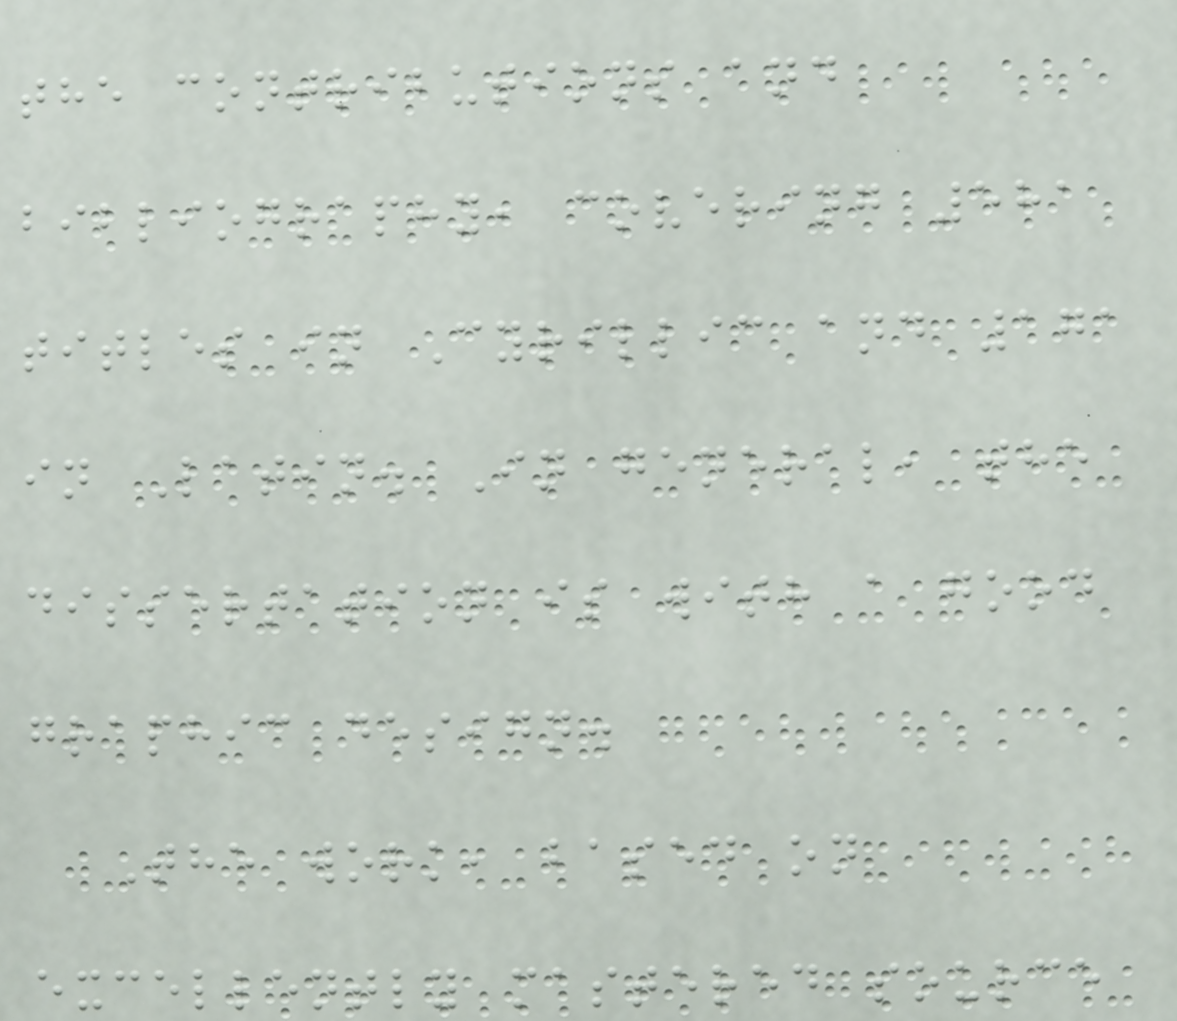the contributions and
bibliography, covering 581
titles in Cyrillic and 171
in Latin. In general, the
dissertation is with a good
graphic design.
The work, based on
excellently mastered source
